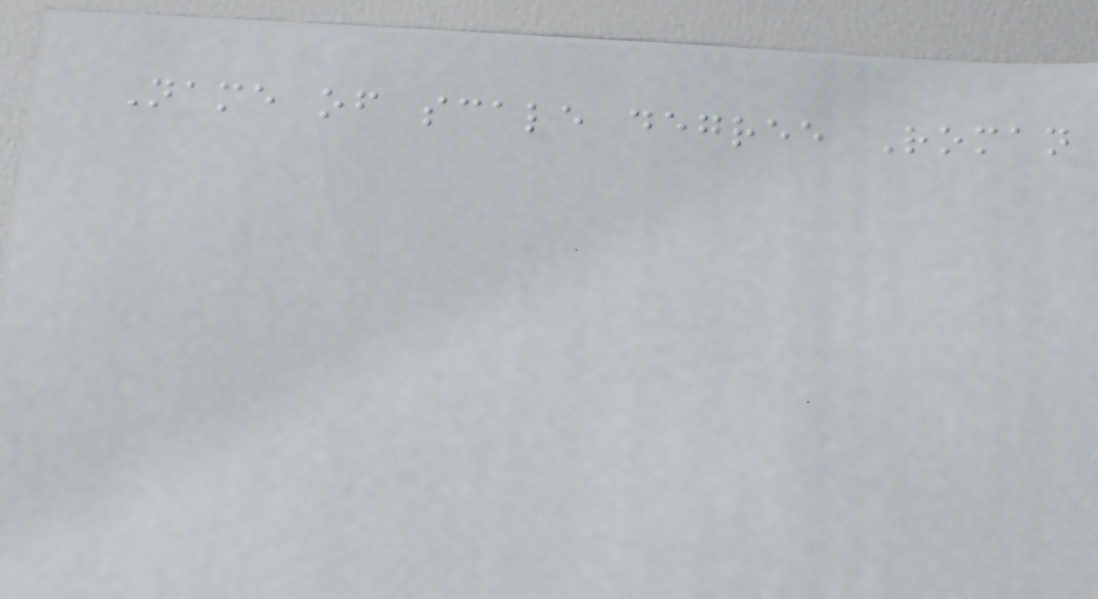Name of scale degree Roman
